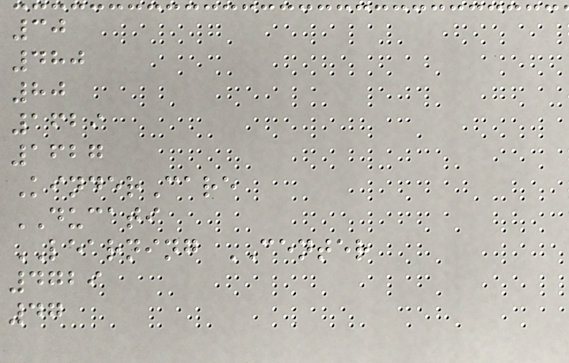30
480
80
1629
1627
KinderCare
DUCATI
LEARNING CENTER
4729
47
